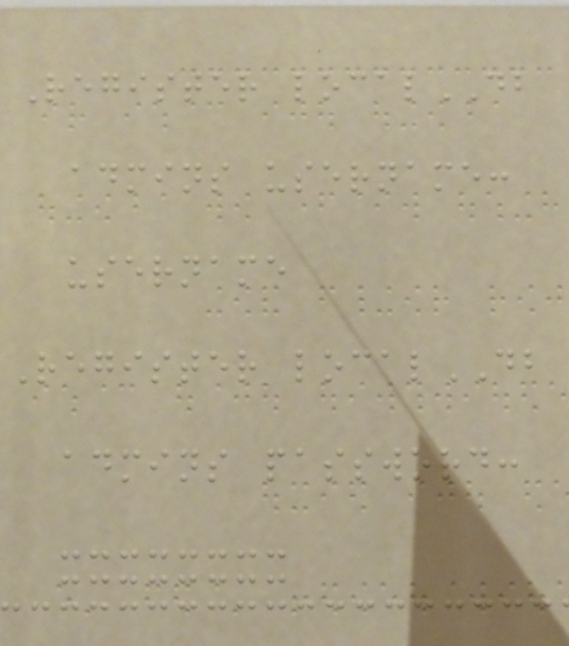Register localDB
admins username:
username
Register localDB
admins password:
xxxxxxxx
